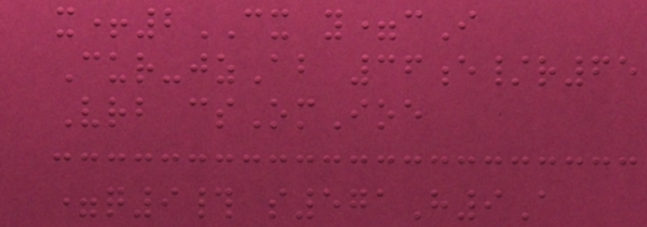x+2CX y=cI
Cur-jzAb 36e/r65
Vrb csOmIoe
=q9# s571H9A
